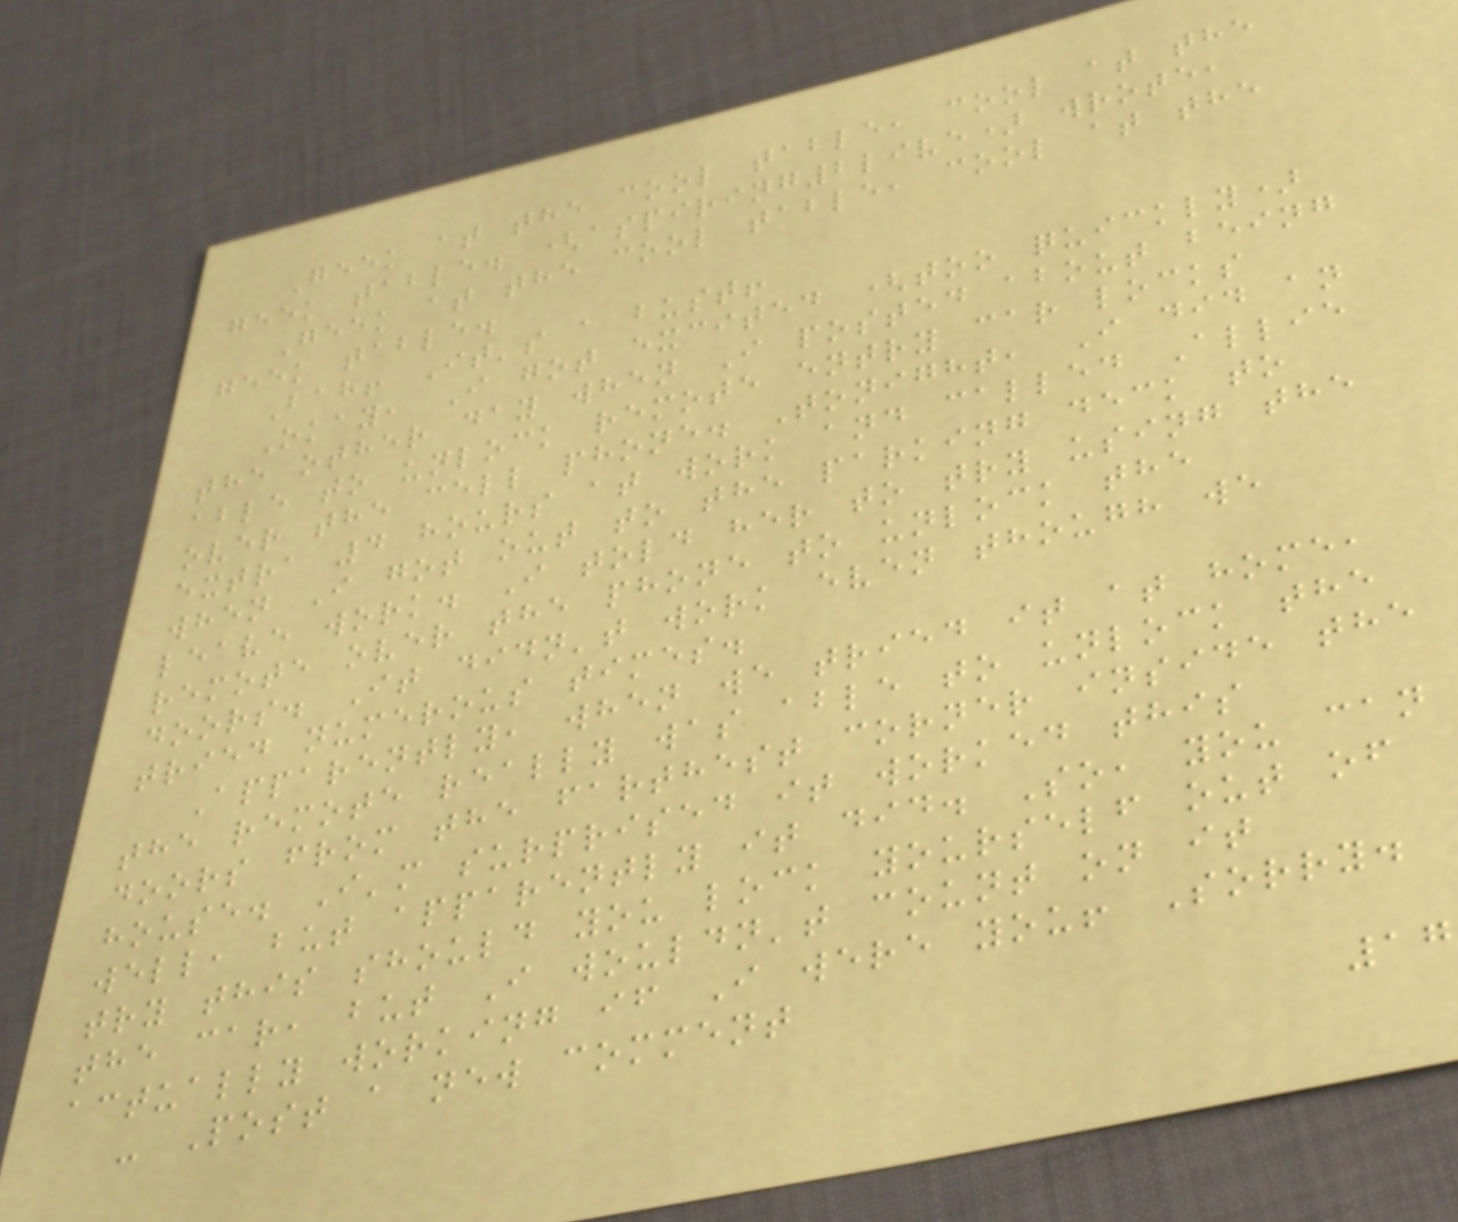Geek at the cool table, cool at the
geek table. (aspiring2live) wrote,
Geek at the cool table, cool at the
geek table.
Bah! It's a bust!
Okay, I got excited (too quickly)
the other day when I posted about being
able to unlock remote entry car locks
over the cell phone. Tonight, I did an
extra 4 hours at work and called Allie
when I got out to the parking deck to
leave work. I told her to try using the
remote over the phone to unlock the
doors. It didn't work even though we
tried numerous times.
Apparently, when we tried it at home,
the remote really was able to unlock the
doors from the farthest corner inside the
house. I'm surprised it worked this
well, but apparently it did. So, you can
try this should you lock yourself out of
the car, but I wouldn't count on it
actually working if I were you! Sorry.
- Post a new comment
17
